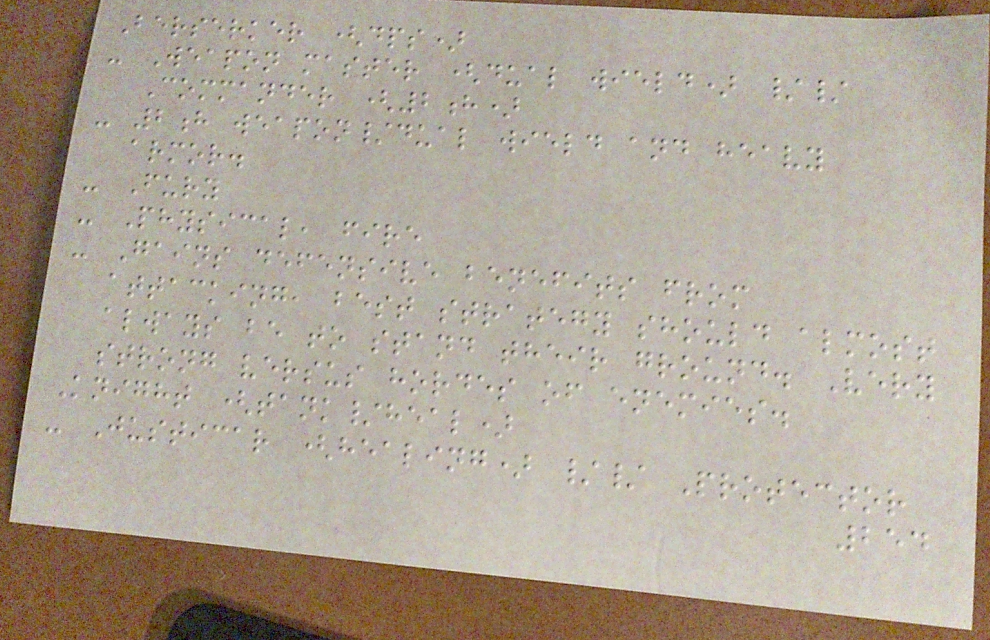Berserker (dps)
- Weapon master (dual wield) //
Commander (2h)
- 2h weapon/dual wield and heavy
armor.
- Fury
- Physical, fire
- Gains defensive benefits from
attacking, best strategy should almost
always be to stand their ground. Very
strong versus hordes of enemies.
Knight (tank/heal)
- Justicar (healing) // Protector
254
